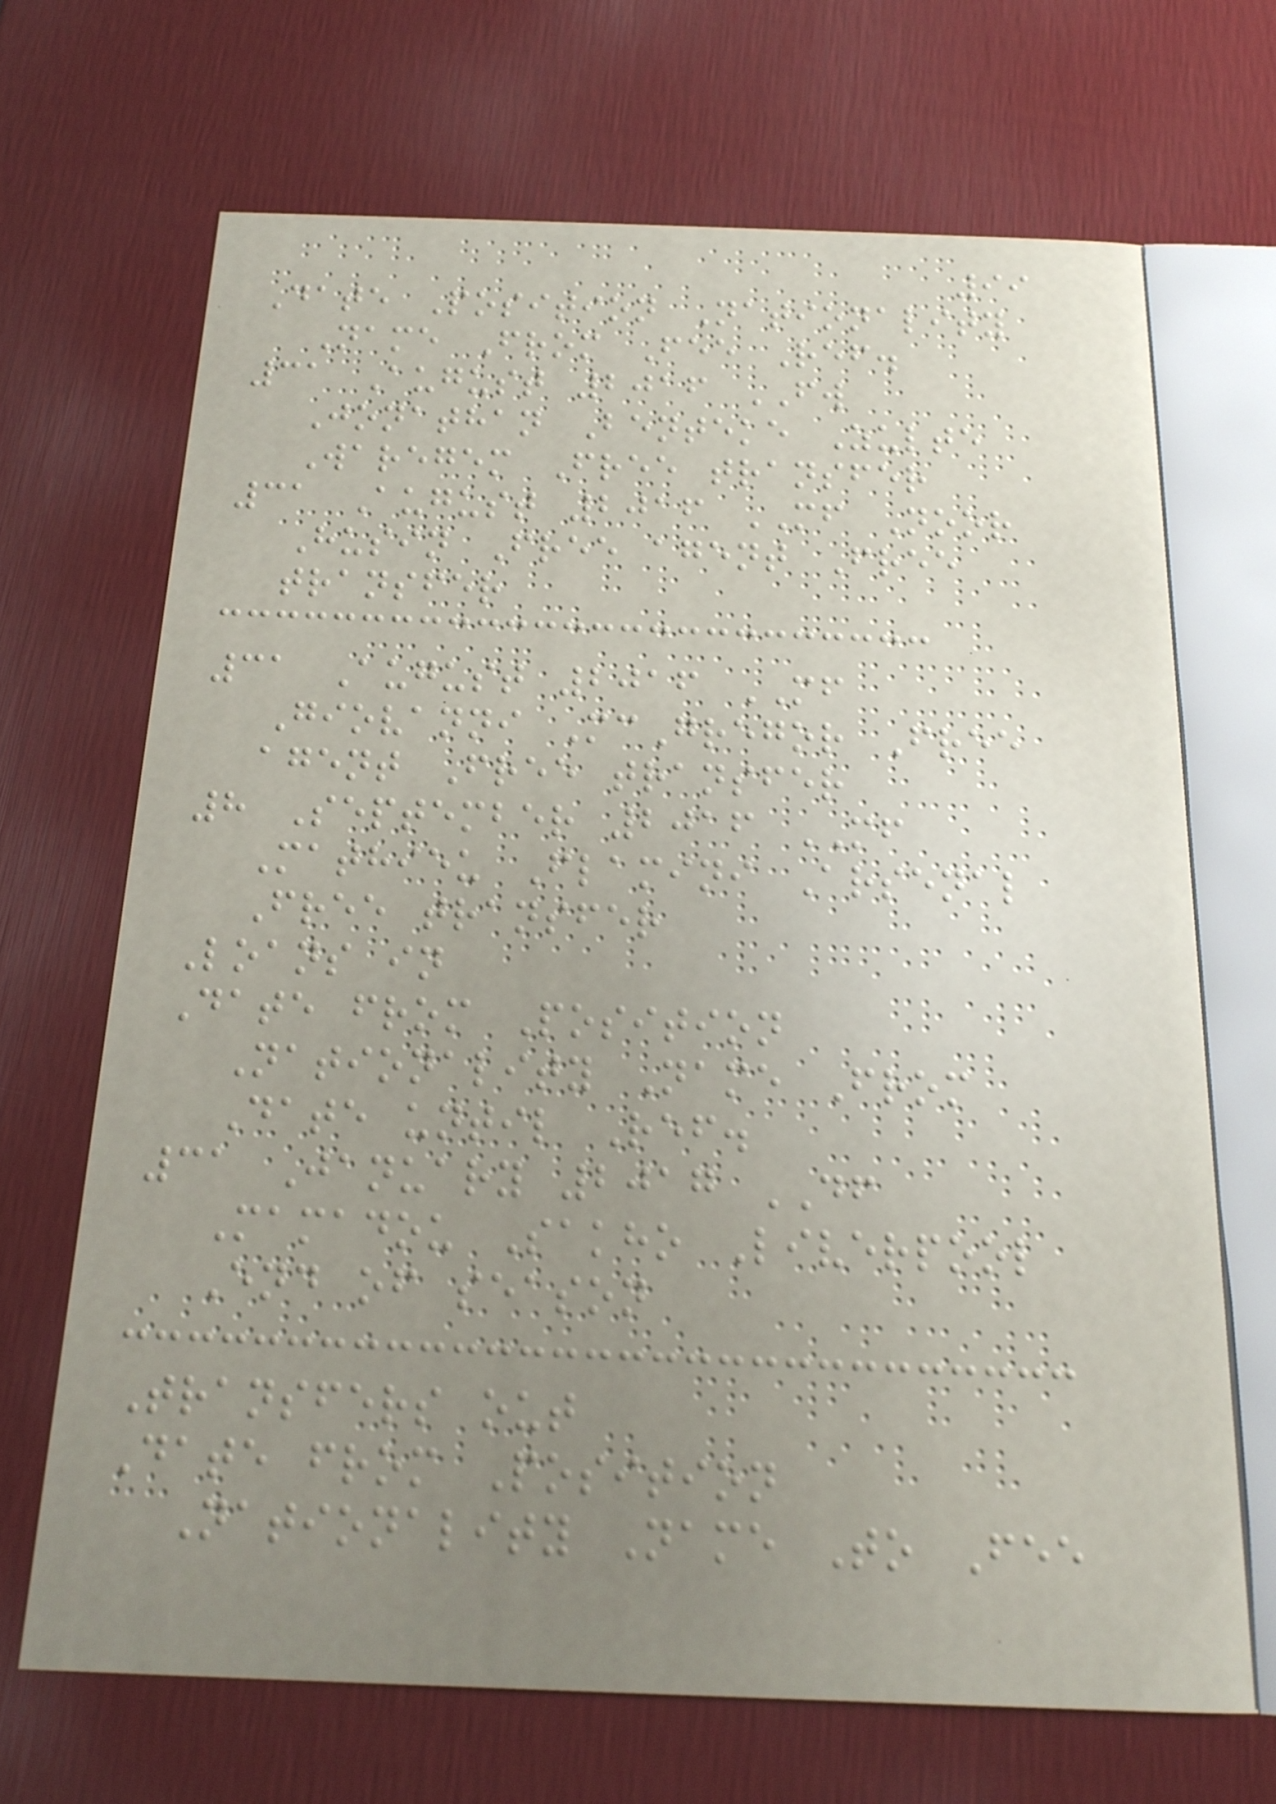99
Date Position Nationality
Name From Fee Ref.
31 August 2016 FW
Jonathan Benteke Zulte
Waregem Free transfer
31 August 2016 MF Noor
Husin Free agent Free
transfer
31 August 2016 MF
Giovanni McGregor Free
agent Free transfer
8 September 2016 MF
Mathieu Flamini Arsenal
Free transfer
Loans in
Date from Position
Nationality Name From
Date until Ref.
31 January 2017 DF
Mamadou Sakho Liverpool
End of season
Transfers out
Date from Position
Nationality Name To Fee
